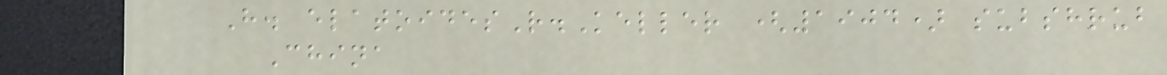H. elatoidesR.Keller (1904) subshrub
China
